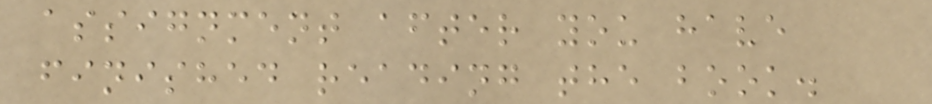assignment after you have
finished reading the book.
